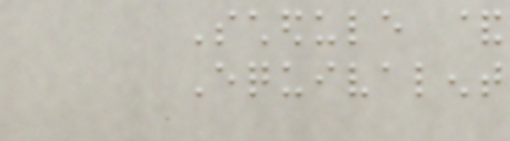Schedule &
Equivalent
